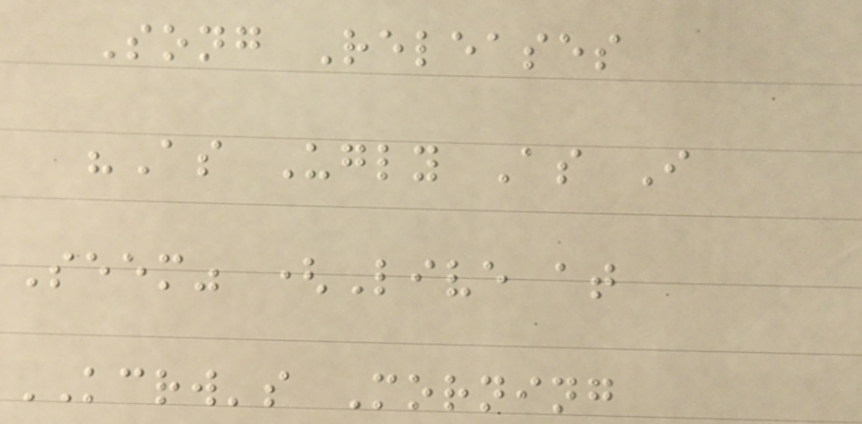Song Releases
"As Ugly As I
Seem" (Live at
KCRW's Morning
